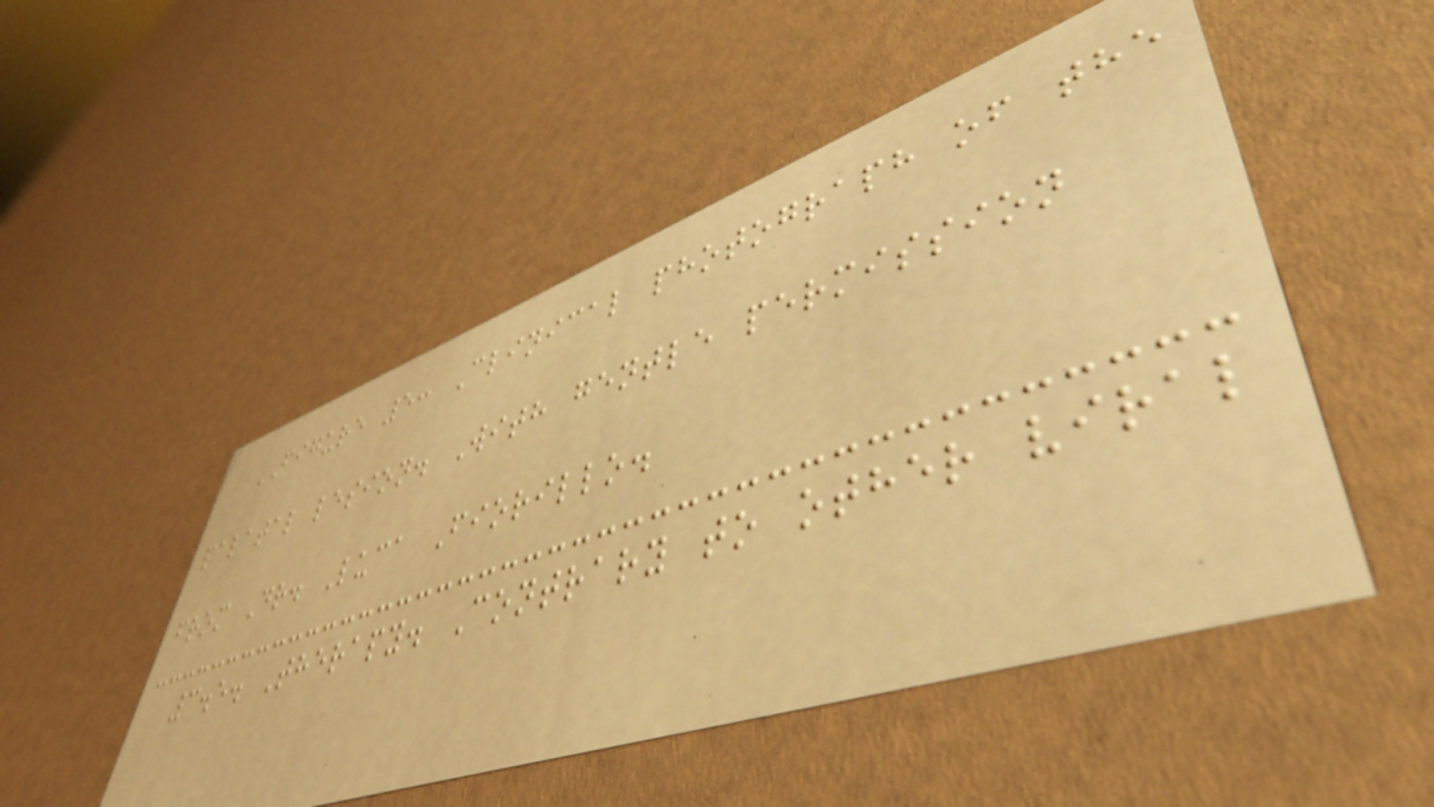FIGURE 5: Clinical photograph of the
palatal lesion. With gentle permission
from Dr. Luca Fiorillo.
3.5. Therapy. Contrary to other viral
